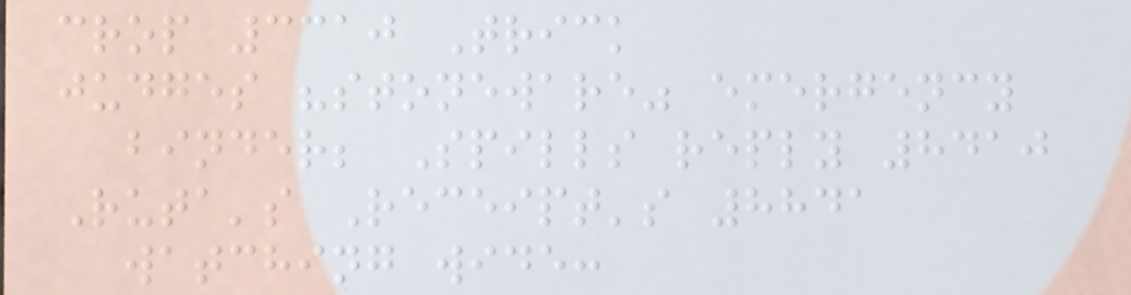crop 3310 Trick
judges "stoneware" emergency
binder; Spills reply 8410
Ruta's Receipt's 8841
watching wide:
